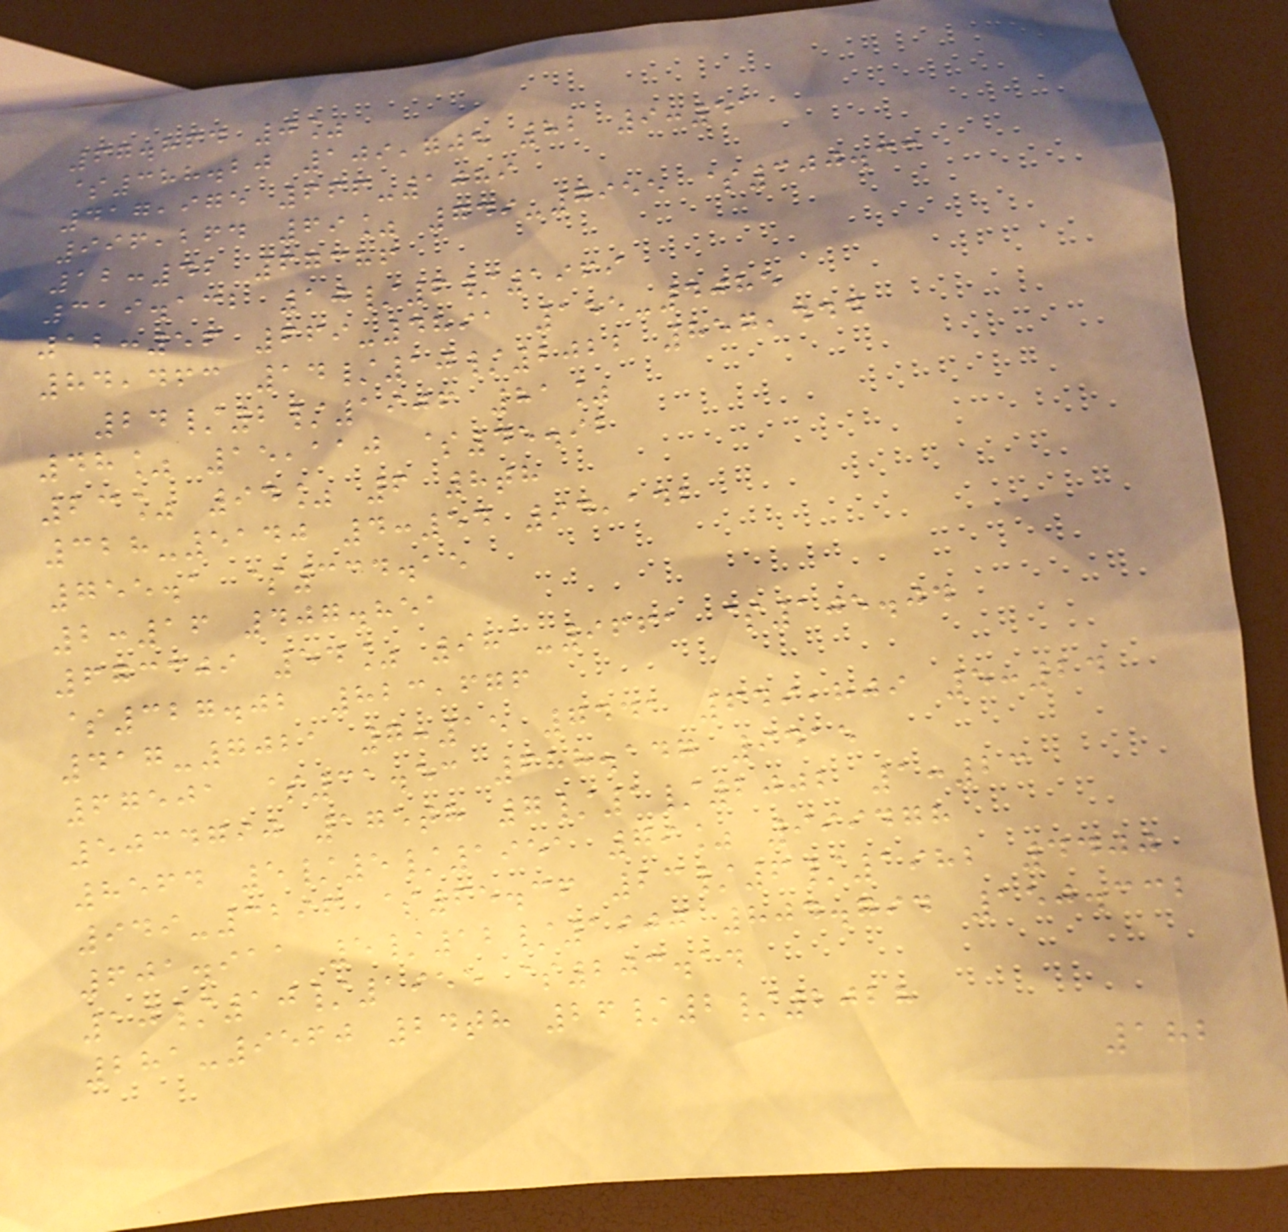67.864 0%
$388.20 109,705 82 9:51
417,975 666-1089
996,264 69% 749-7955 $300.33
12:42 67386
319.132 10/6/1969
12:56 669-4891 155-4085
84,463 14/10/2022 857,444
24/2/1906 81%
48% 15,110 $45.92
23% 94% 6 8th
328-5140 4:54 94,142
755.1 $334.15
2:16 407.851
673309 54% 981-9661 $105.04
$327.02 823,676
417-7021 7:15 7441 649,809 5:24
67501 $31.53 688.147 9415
5034790 175th 7/1/2002 1:23
8564 5/5/1951 79% 999478
949-3296 $65.36 23/6/1982 4400
601.911 5/12/1900 804.794 150.332
10/10/1955 $203.14
281-9560 24th 26/2/2028
182
